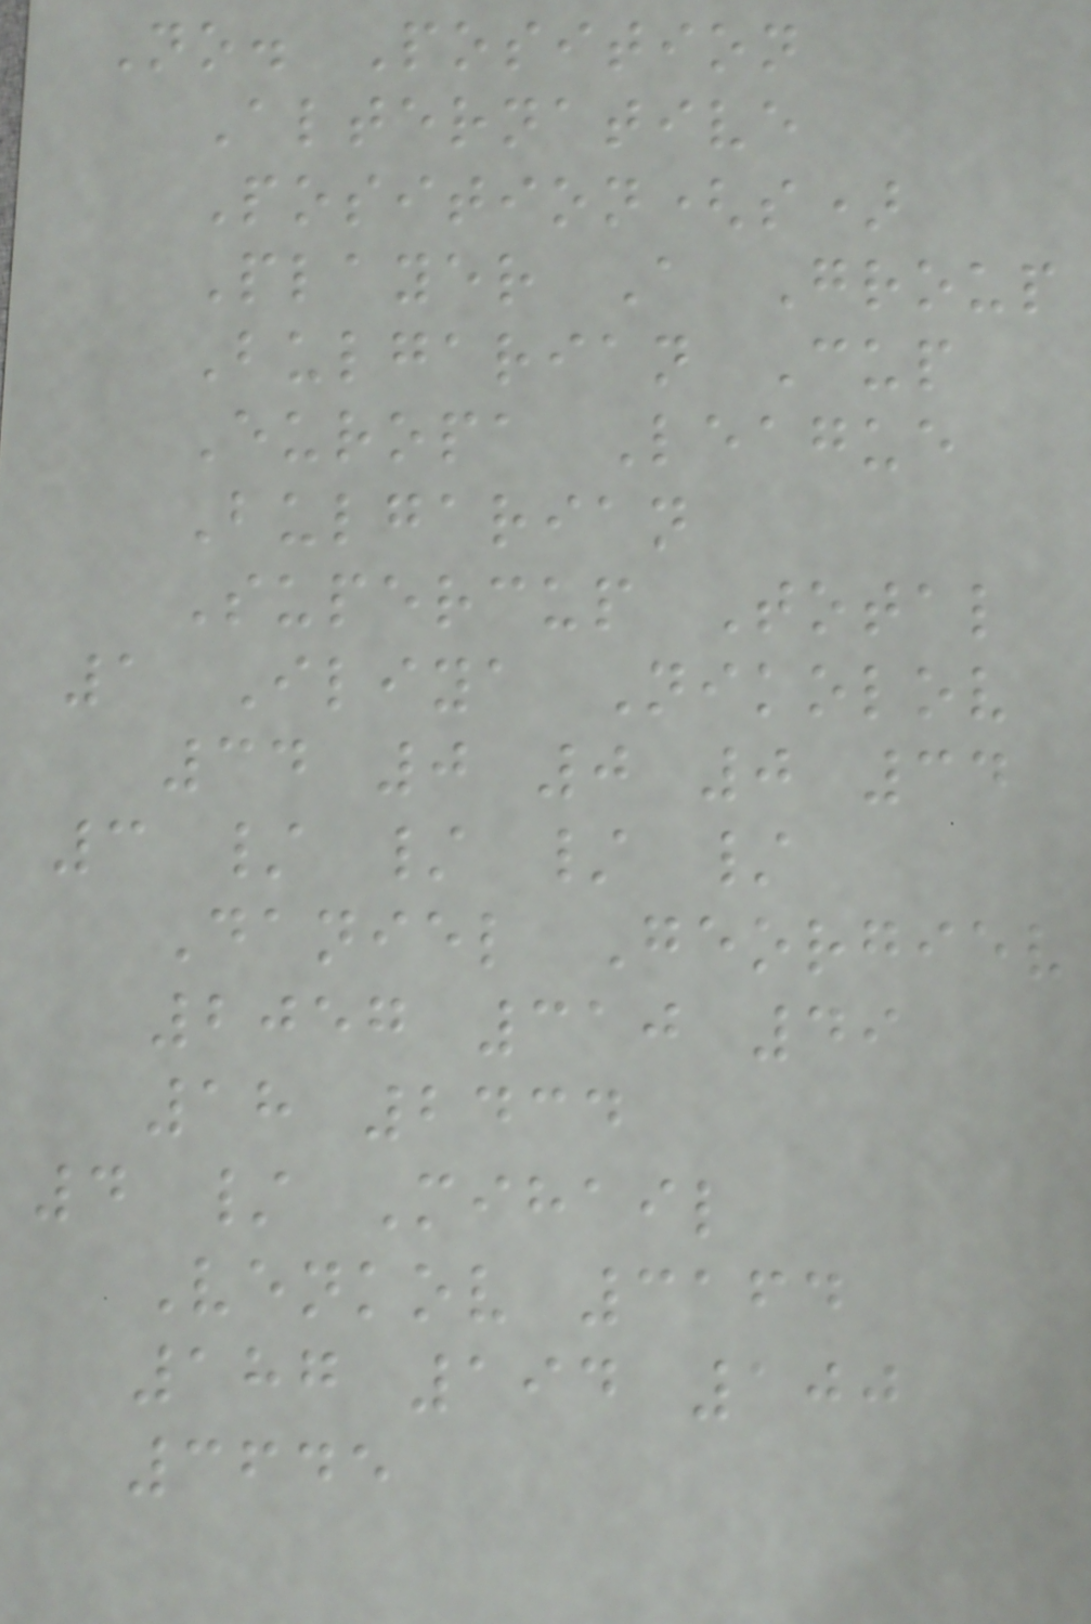No. Position
Alternative
Position(s)
Player A Group
Bulgarian Cup
Europa League
Bulgarian
Supercup Total
1 Iliya Nikolov
34 0 0 0 34
3 / / / /
Daniel Georgiev
2057 310 49
18 2434
4 / Mihail
Venkov 3164
187 194 100
3645
